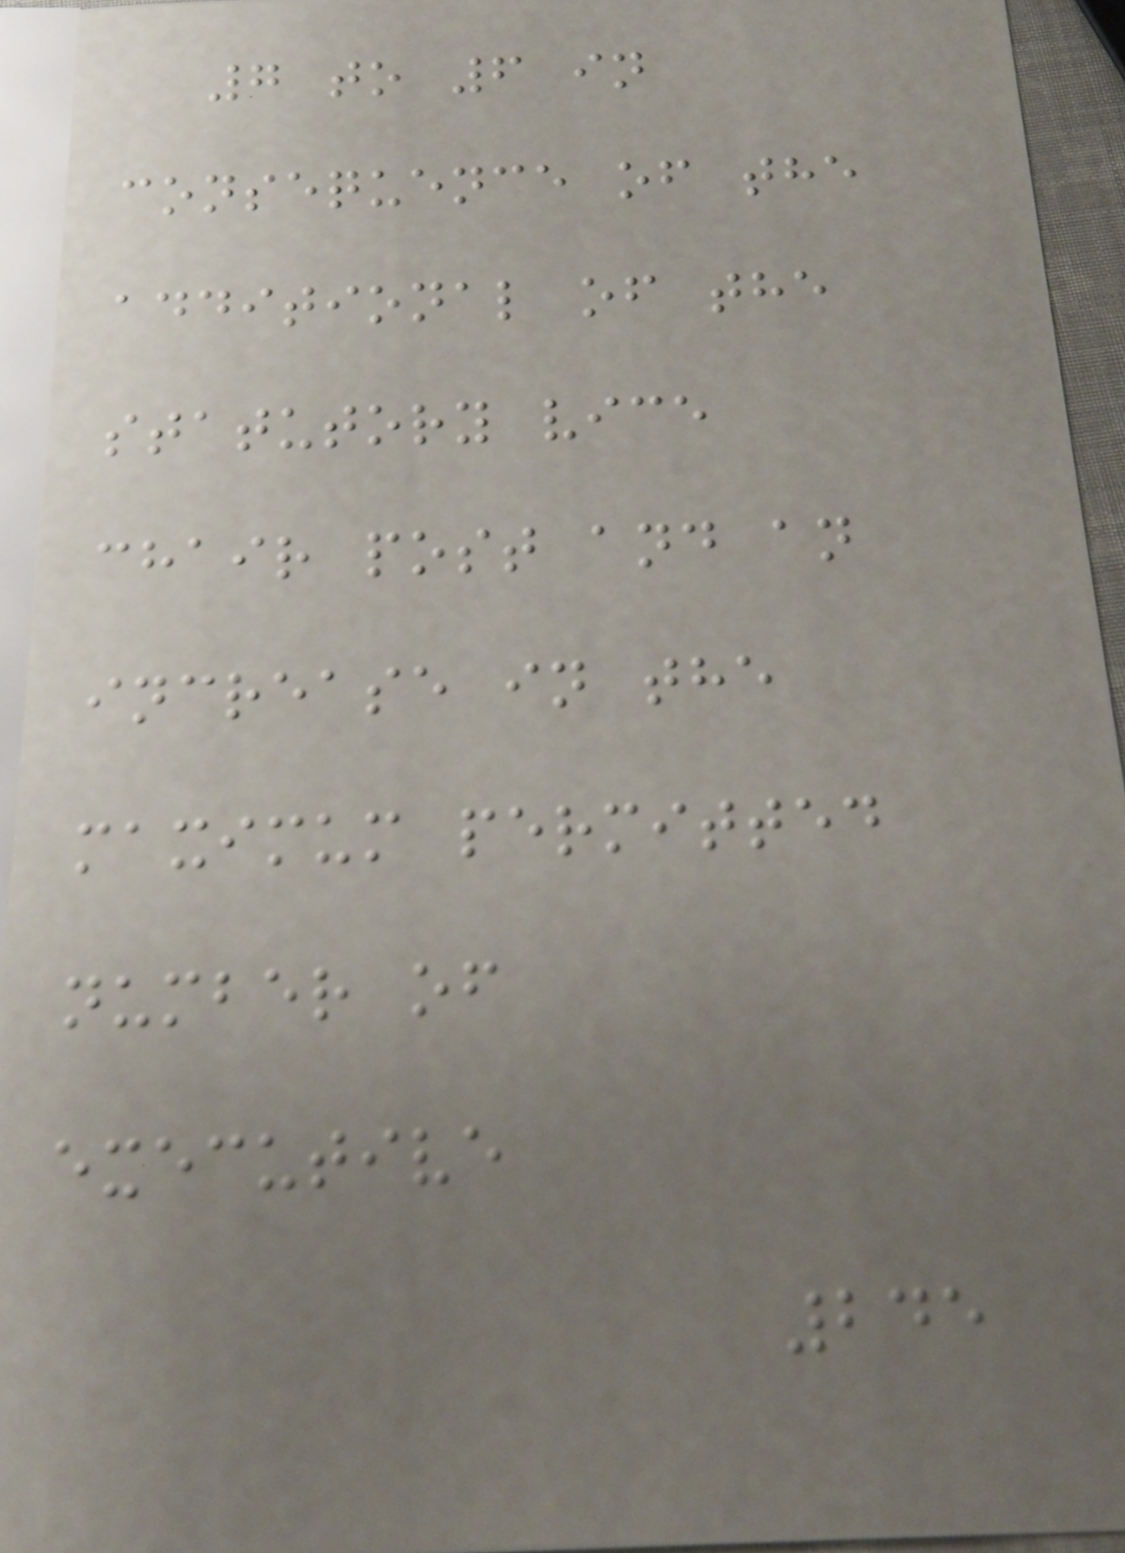7 to 6 in
consequence of the
additional of the
statutory vice
chair post and an
increase in the
maximum permitted
number of
executive
245
